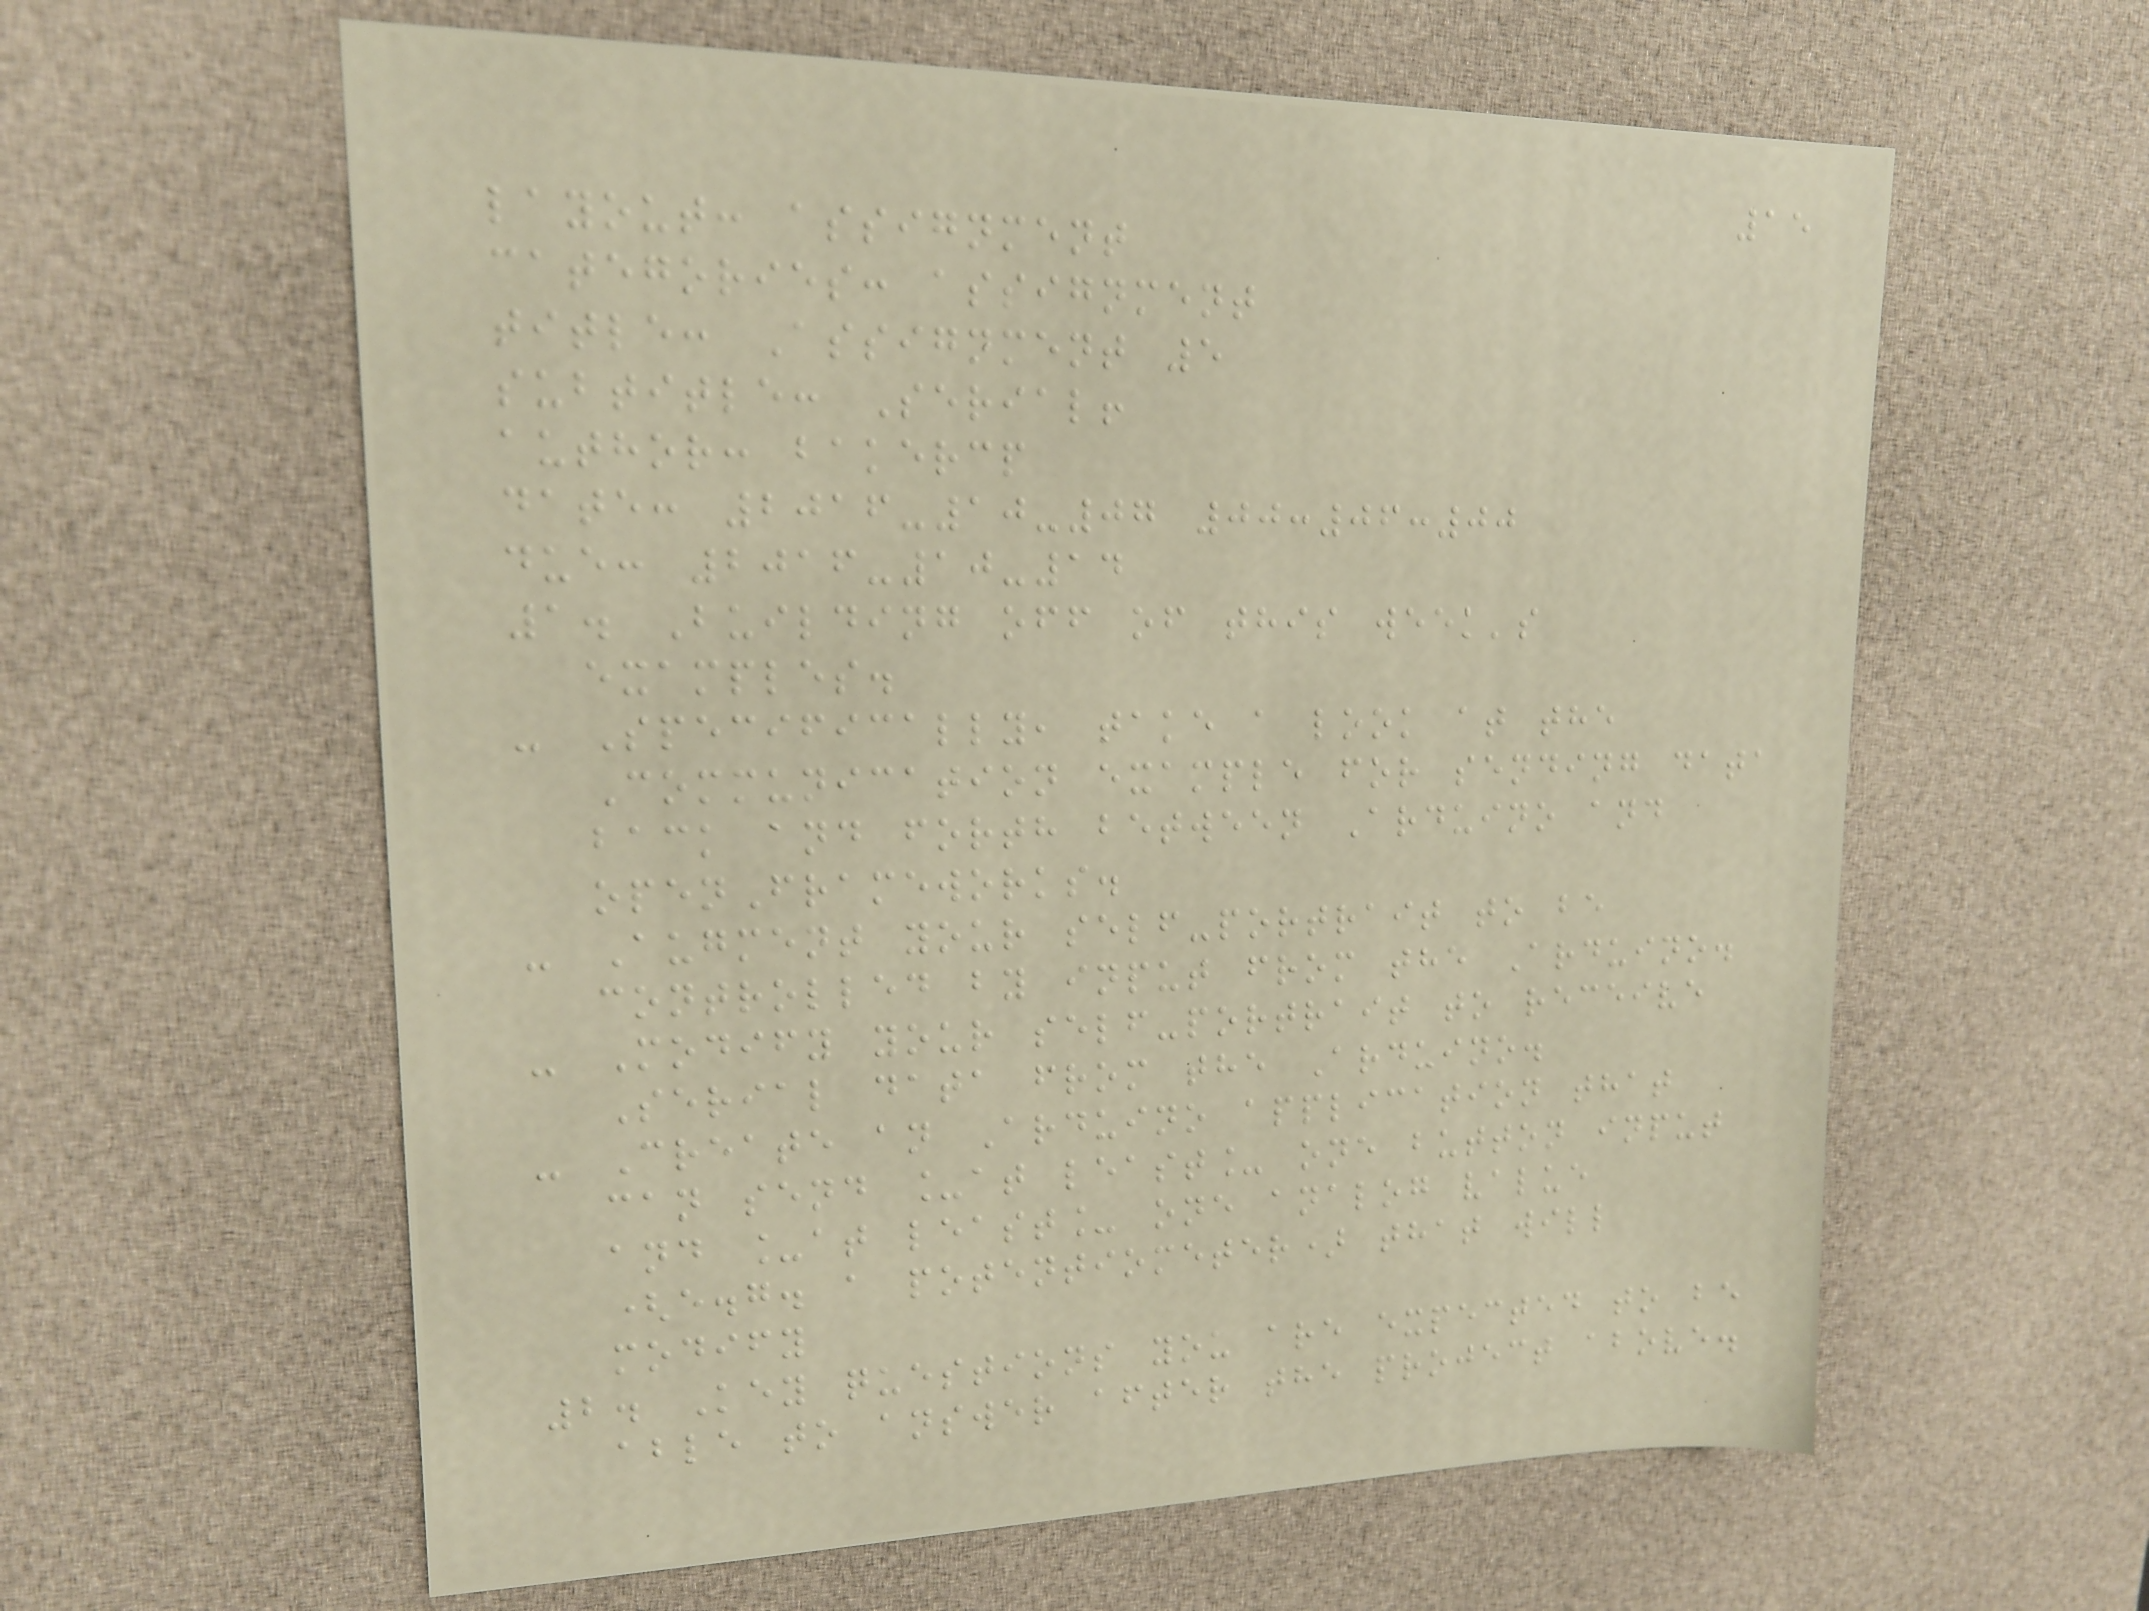15
layout: assignment
categories: assignment
title: Assignment 5
subtitle: Serial!
author: bakercp
date: 2016-10-07 00:06:00
due: 2016-10-14
1. Building off of this week's
examples.
- Specifically, take a look at the
Communication example for sending data
back and forth between Arduino and
openFrameworks.
- Augment your self-portrait to be
controlled by input from the Arduino.
- Modify your self-portrait to receive
Serial data from the Arduino.
- Create an Arduino application that
can send _at least_ one button input
and _at least_ one analog value
(e.g. a potentiometer) that will
modify
2. Key questions you are expected to be
able to answer after the project above.
